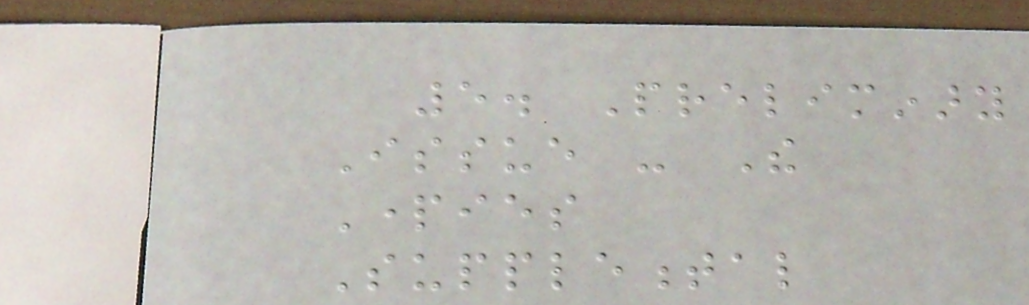5. Preliminary
Issue - The
Parties
Supplemental
